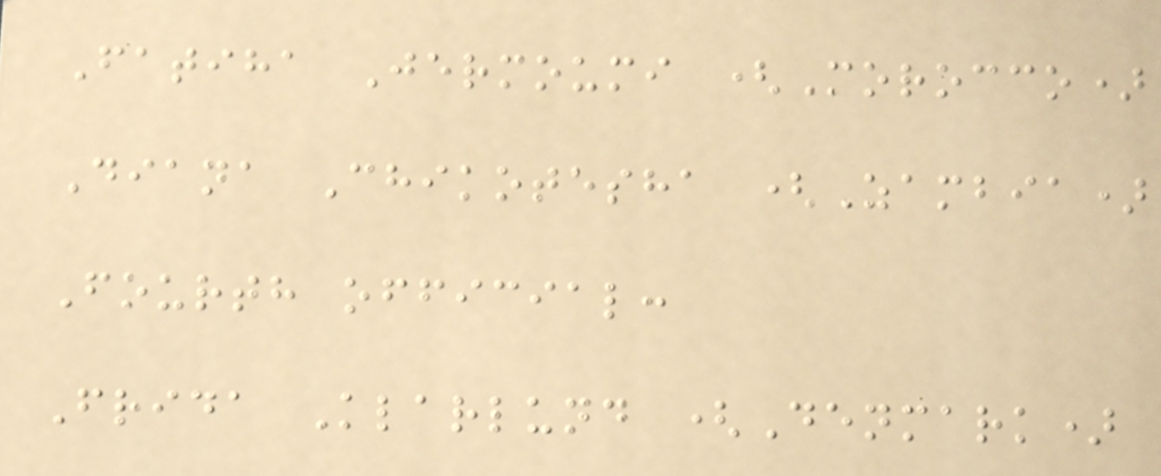Fatiha Jermoumi (Morocco)
Diana Chikotesha (Zambia)
Fourth official:
Frida Klarlund (Denmark)
